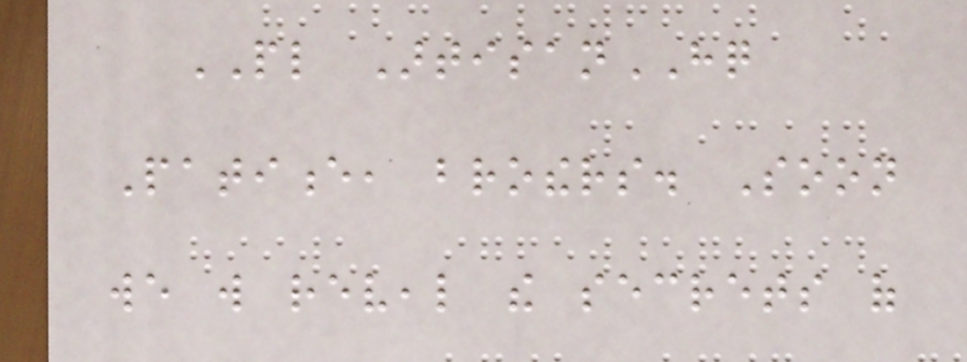PL ArtisanHQ
Patience, brothers. Soon
we will reveal the secrets of
